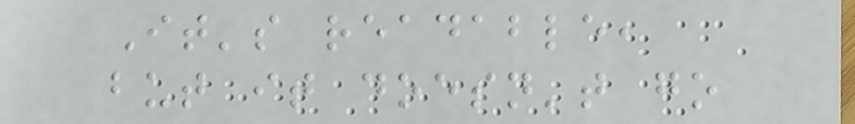It's readable,
but it doesn't go
